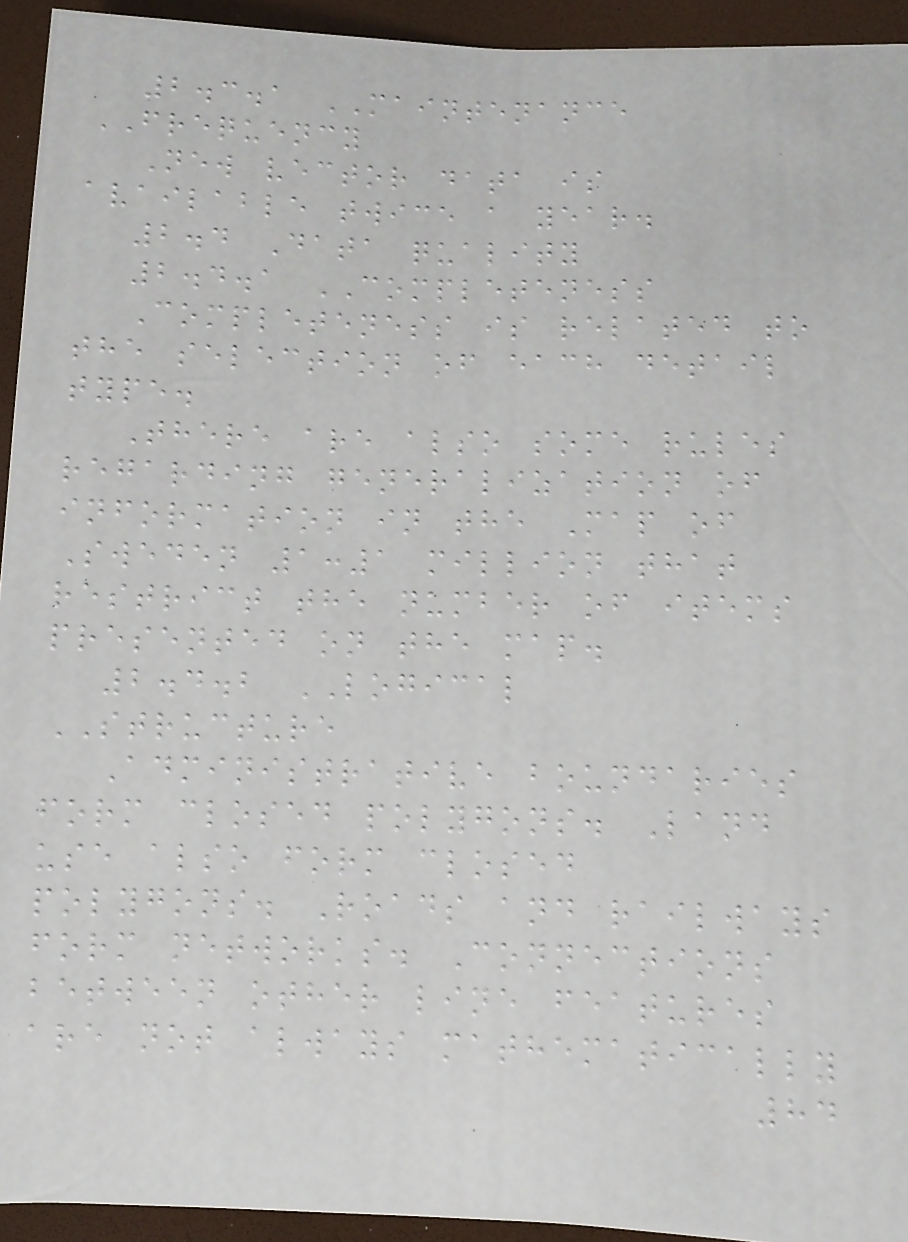2.3.1 MAINTENANCE
FREQUENCY
New vector data is
available twice a year.
2.4 Data quality
2.4.1 COMPLETENESS
Completeness is related to
the selection of each detail
type.
There are also some rules
regarding generalization of
information in the Map of
Sweden 1:1 million that
restrict the number of items
presented on the map.
2.4.2 LOGICAL
STRUCTURE
Administrative boundaries
form closed polygons. Land
use also form closed
polygons. Roads and railways
form networks. Connections
between other line features
are not always mathematically
84
